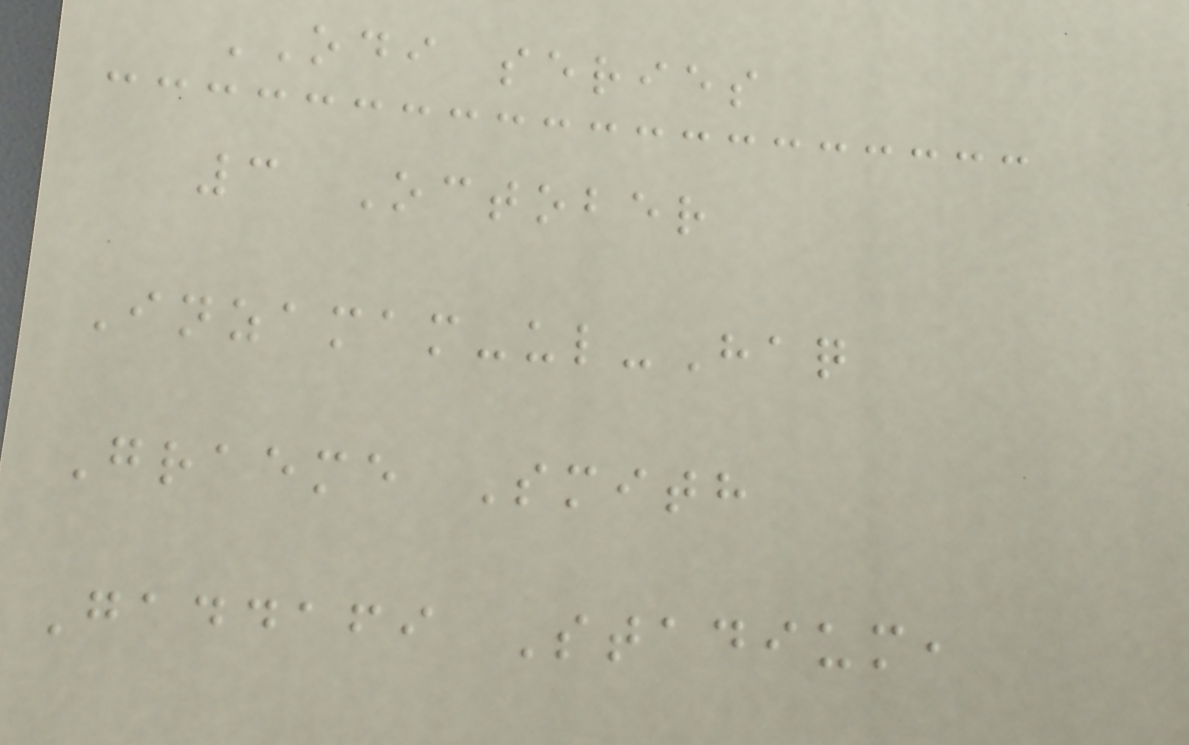ODI series
3 October
Inzamam-ul-Haq
Graeme Smith
Gaddafi Stadium,
